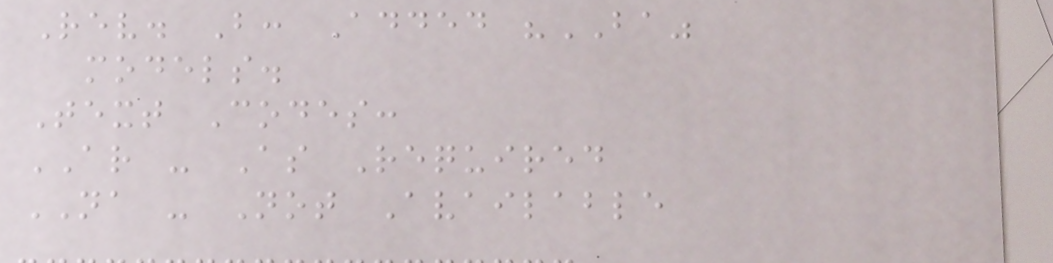Rev. B: Added "BA"
models.
Text Codes:
AR - As Required
NA - Not Available
